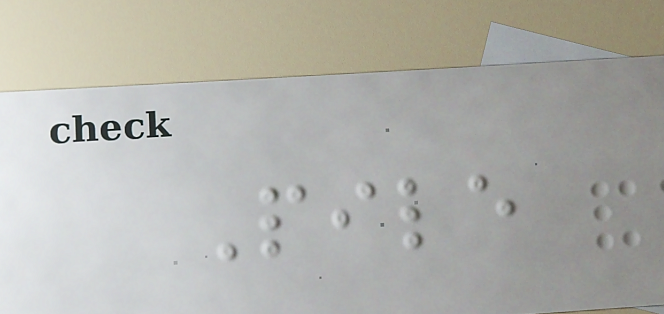Pile
